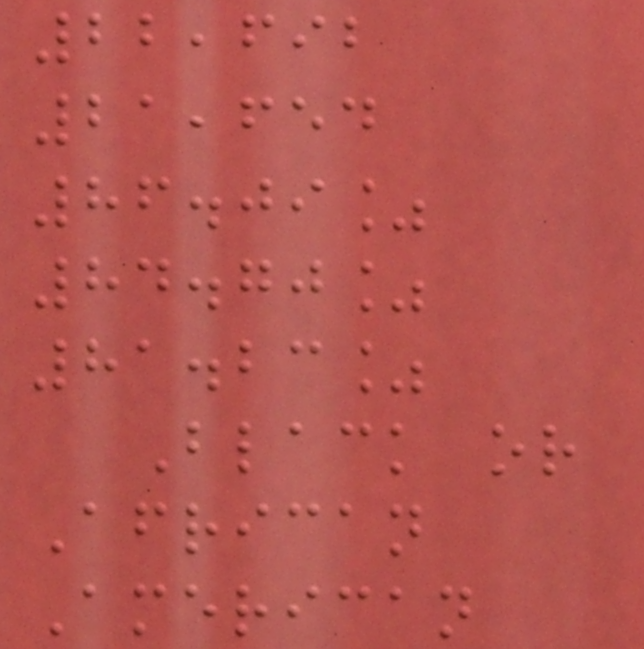22,692
21,654
86.09%
84.70%
81.23%
Black or
African
American
